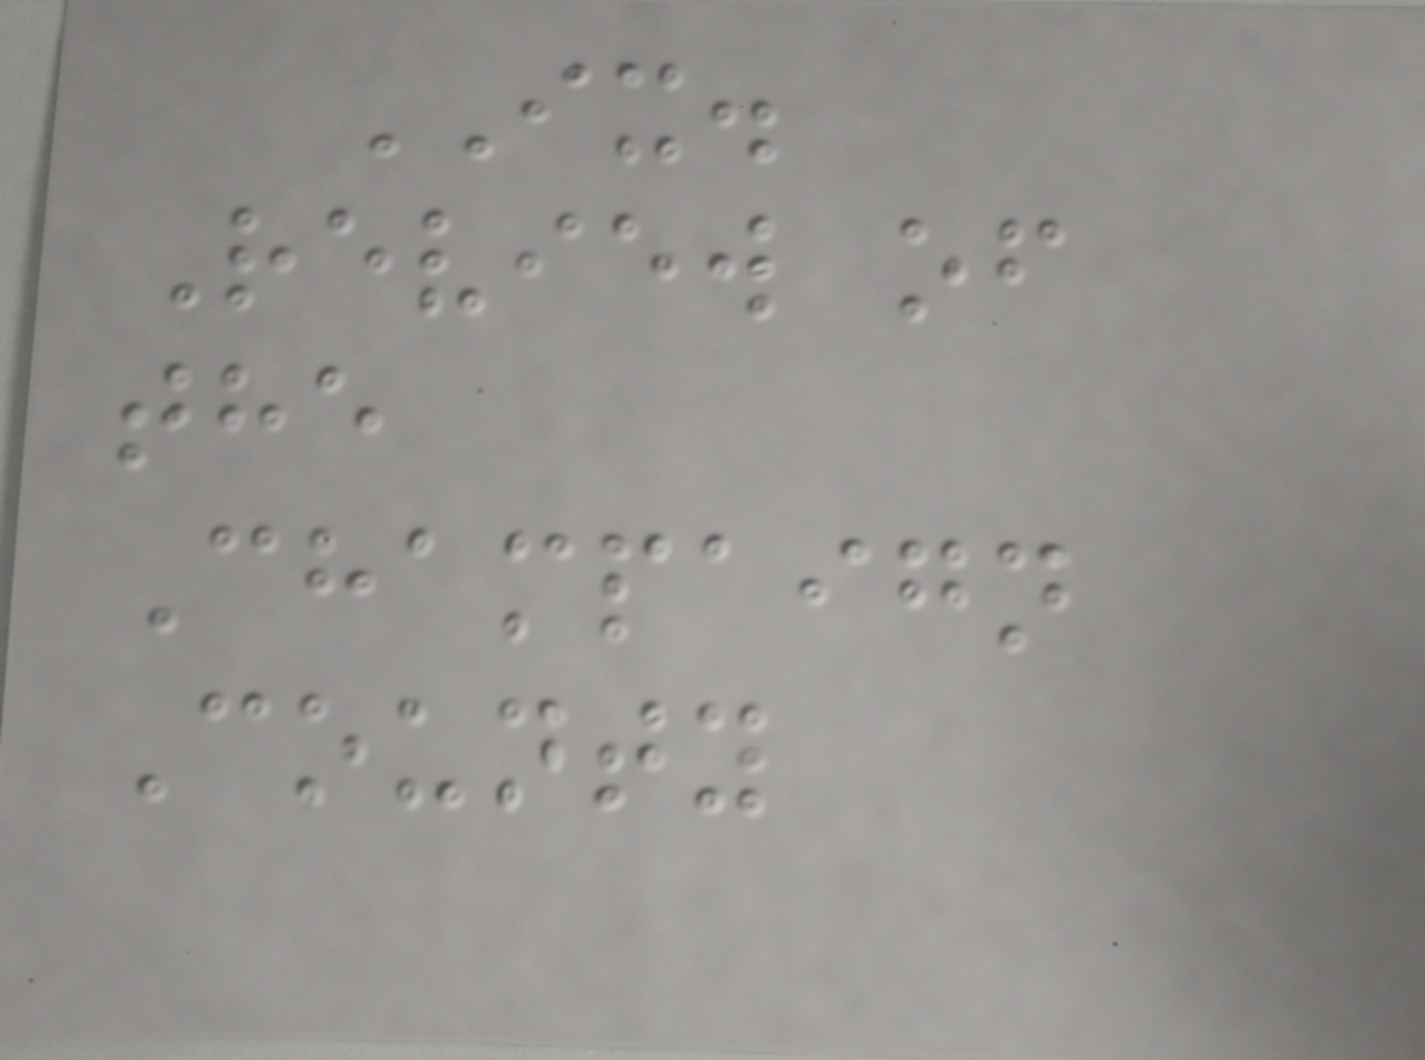IX.
Review of
the
Champaign
County
